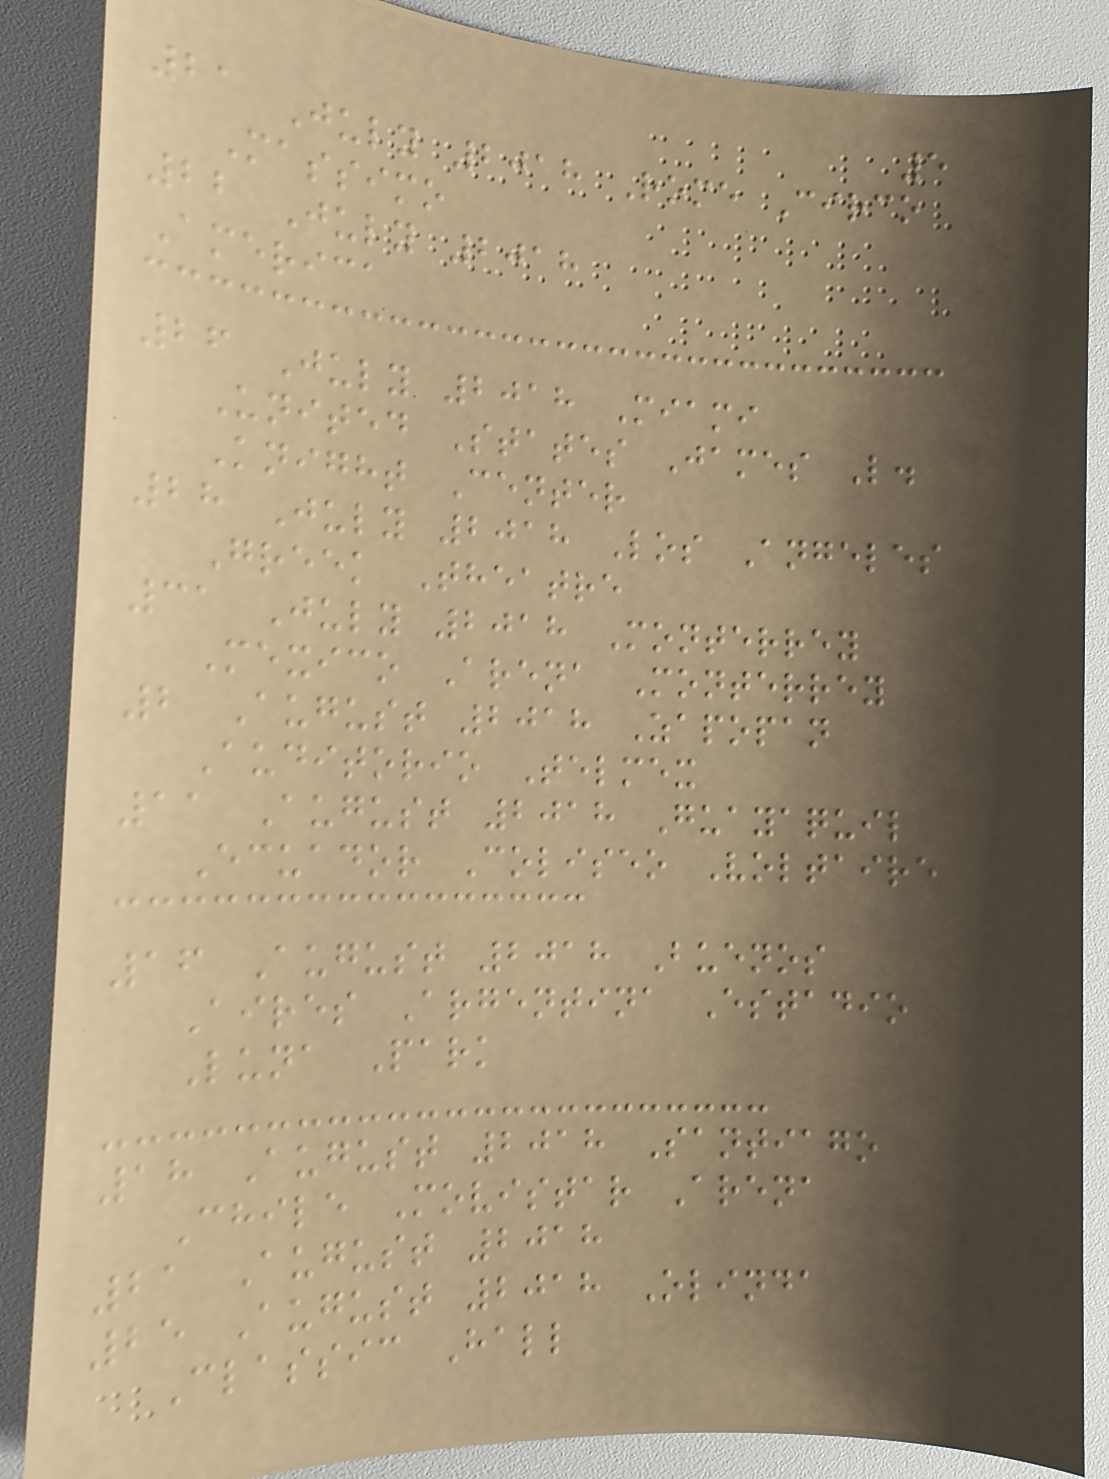5
21 July 2018 Rome Circo
Massimo
22 July 2018
America
26 July 2018 Miami
United States James L.
Knight Center
28 July 2018 Los Angeles
Greek Theatre
31 July 2018 Monterrey
Mexico Arena Monterrey
2 August 2018 Zapopan
Auditorio Telmex
11 August 2018 Guayaquil
Ecuador Coliseo Voltaire
16 August 2018 Buenos
Aires Argentina Estadio
Luna Park
18 August 2018 Santiago
Chile Movistar Arena
21 August 2018
25 August 2018 Olinda
Classic Hall
